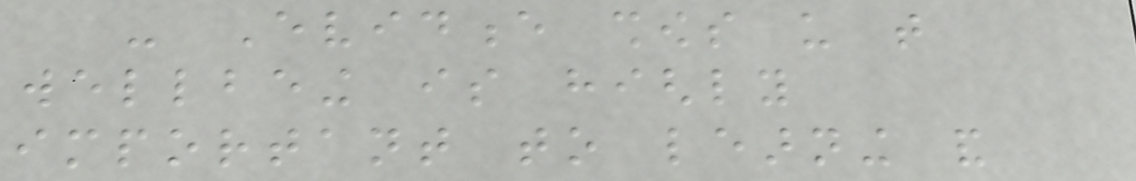- Evidence shows us that
wellbeing is highly
important to learning and
